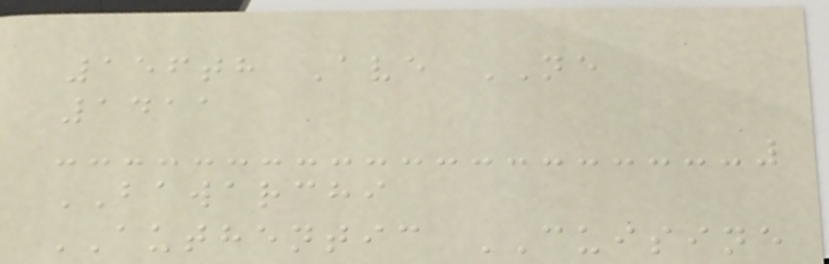156th Ave NE
1411
BAWARCHI
AUTHENTIC CUISINE
